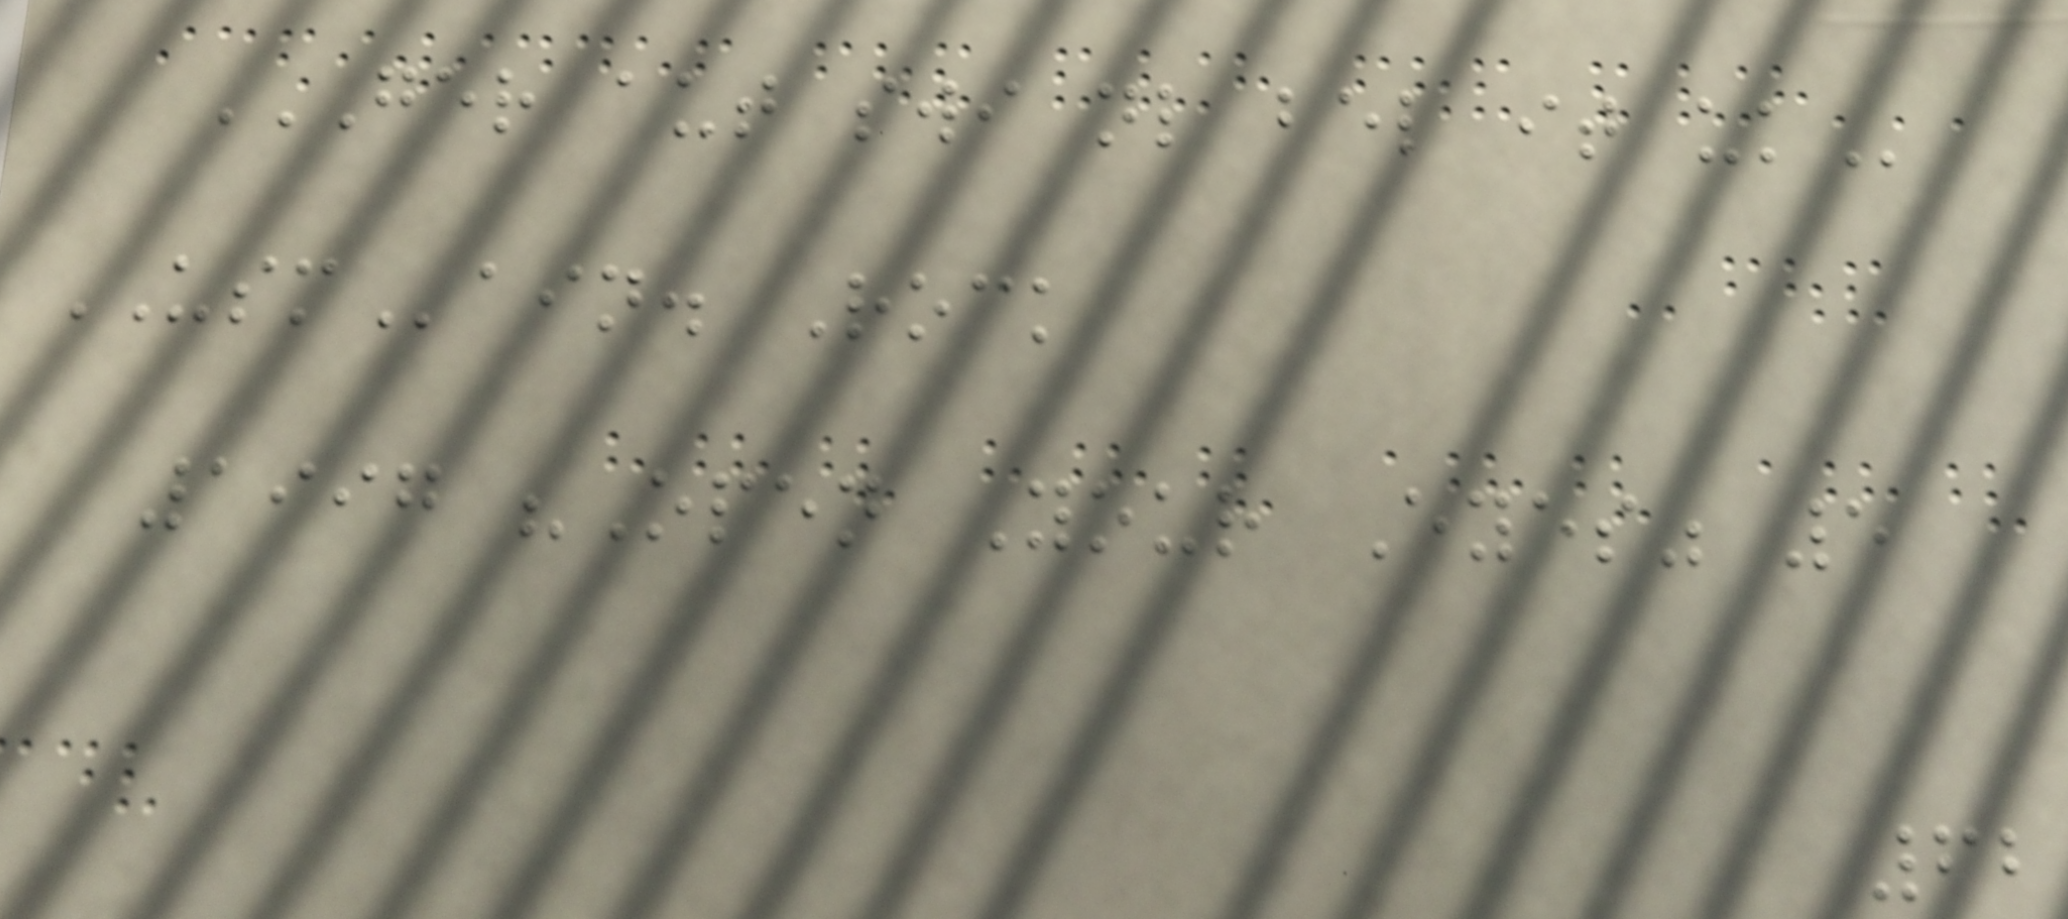GER AUT SWI NL BEL IT UK
USMain. Rock
1997 "Open Your Eyes" 5
62
